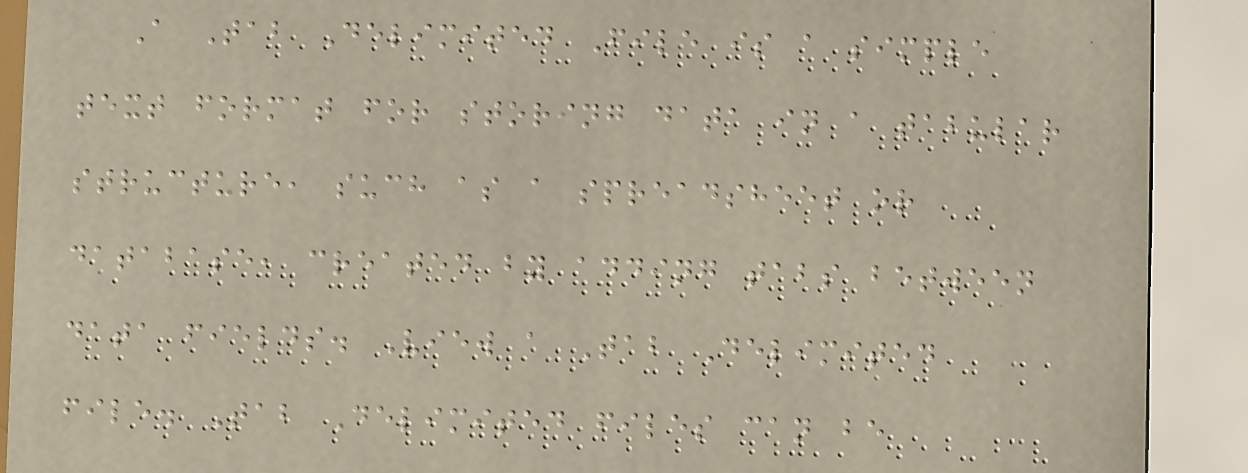A Tab Delimited File is a simple
text format for storing data in a tabular
structure, such as a spreadsheet or
database, created by adding tabs between
data fields. View a Tab Delimited
file. Tab Delimited files can be
